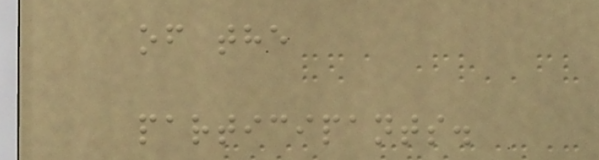of the
participants.
